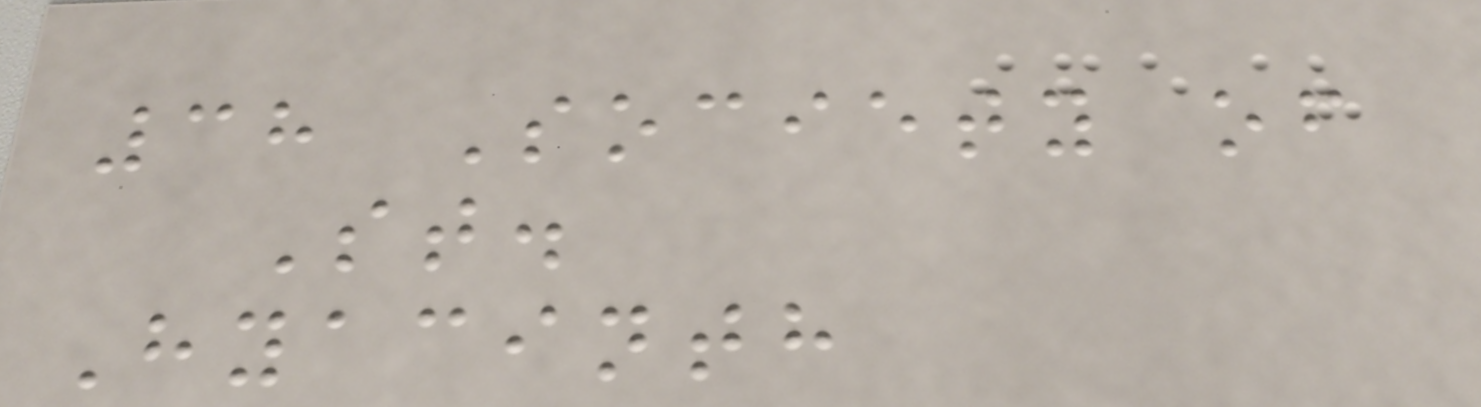38 Society of
St.
Hyacinth
